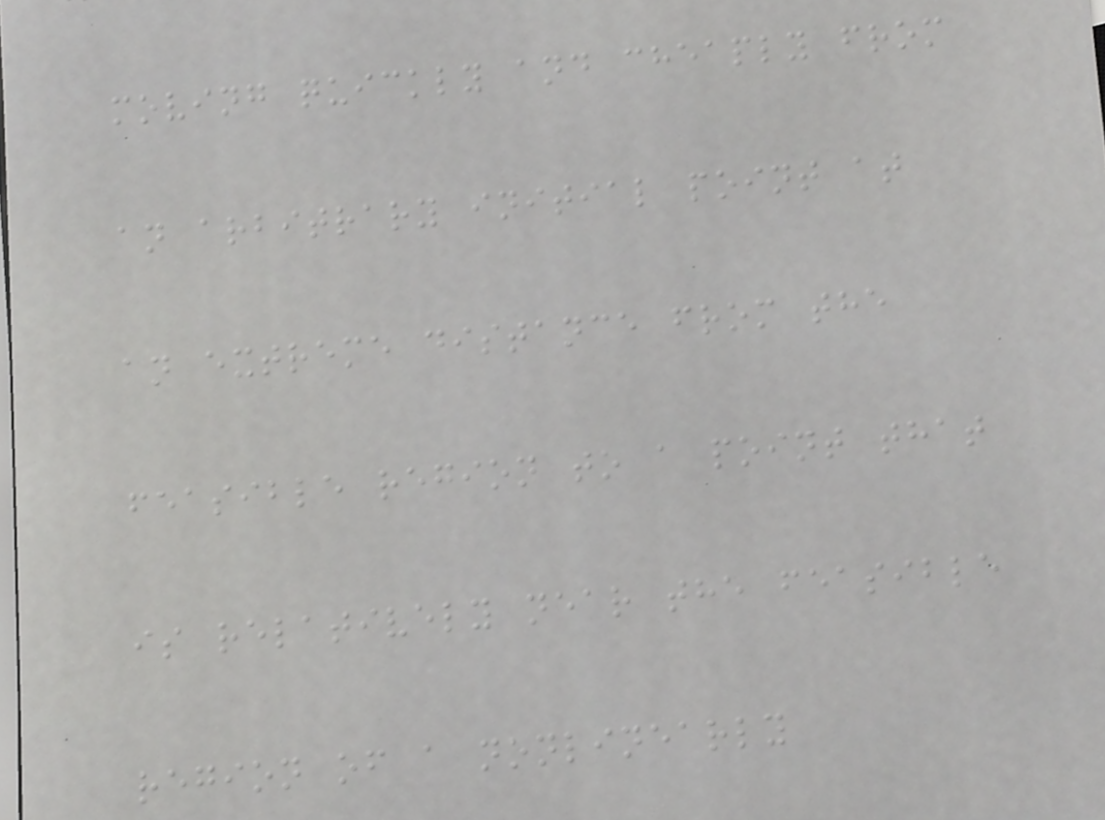moving quickly and cheaply from
an arbitrary initial point at
an extreme distance from the
feasible region to a point that
is relatively near the feasible
region of a nonlinearly
